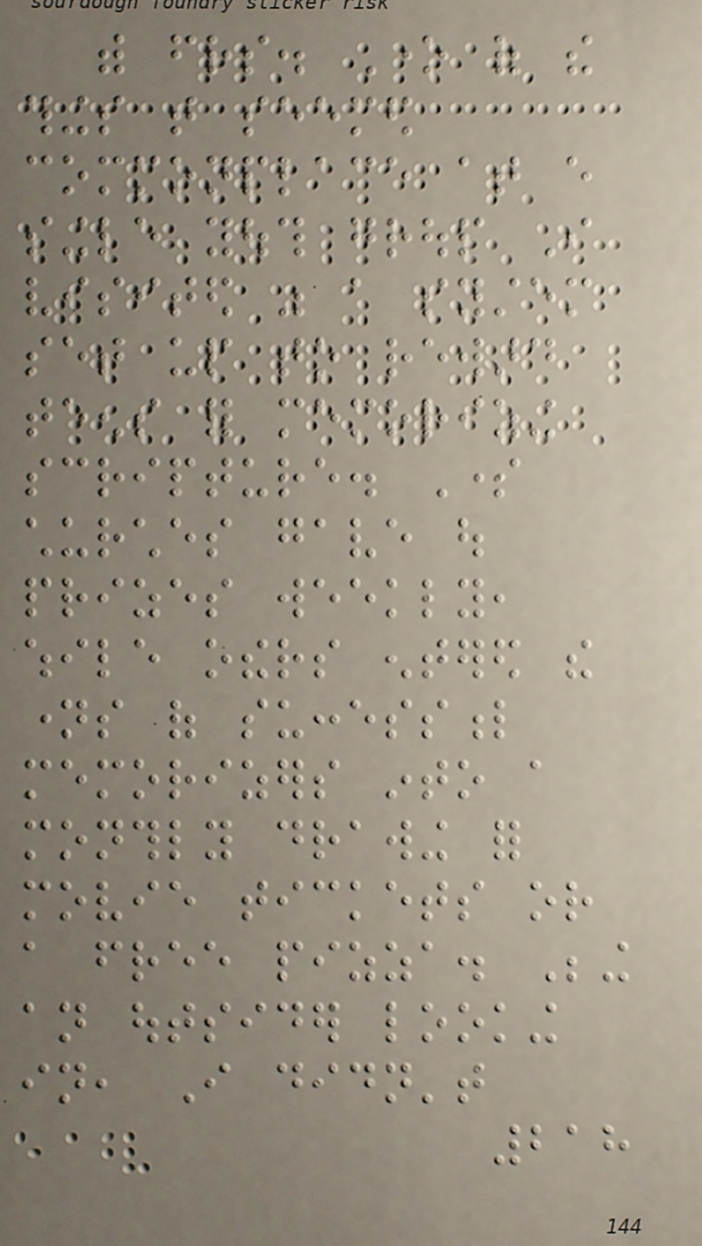with friends. One of the
things that seemed
commonplace at every
single youth group I
visited was a system
set up to reward
teens for memorizing
scripture. Some
churches gave out
prizes weekly,
while others entered the
names of successful
memorizers into a
monthly drawing for
movie tickets or
a free pizza. Being
an outsider looking
in, I didn't
218
